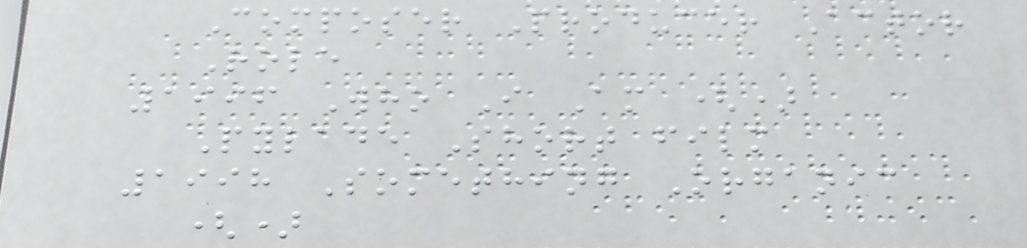Composer Producer Actor
Role
1996 Who I Am ()
Pylade Short film
1998 Something Organic
()
